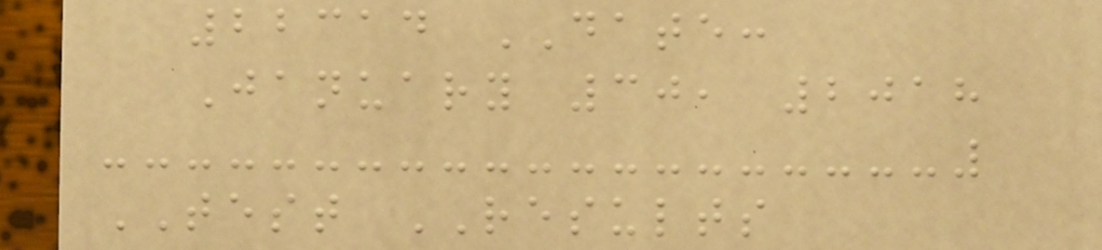22314 DATE:
January 30, 2018
TEST RESULTS
